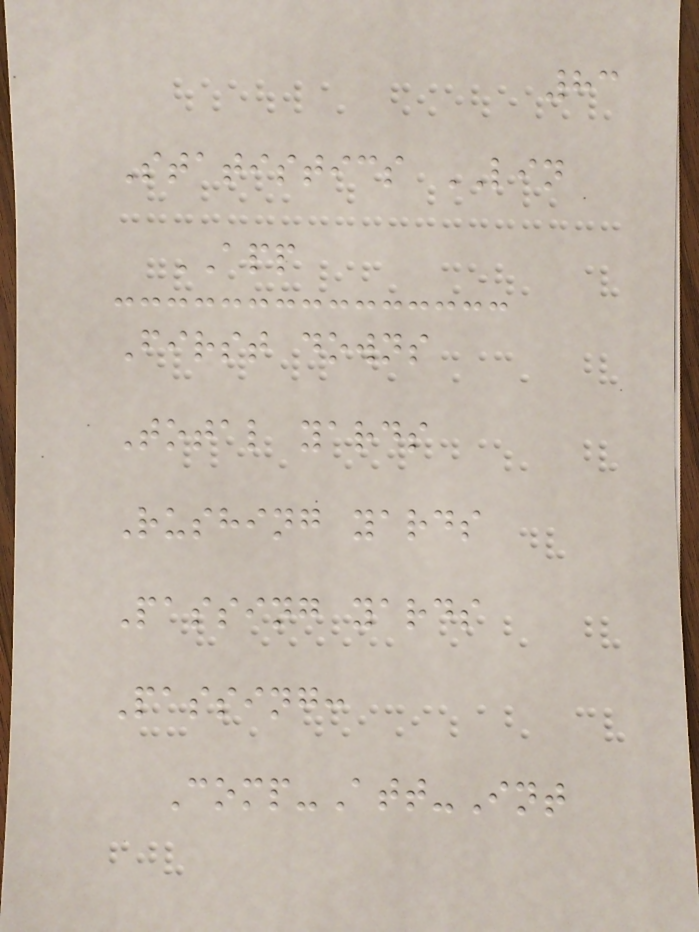83
Statistics LIN
APP
First downs
Total yards
Rushing yards
Passing yards
Passing:
Comp-Att-Int
